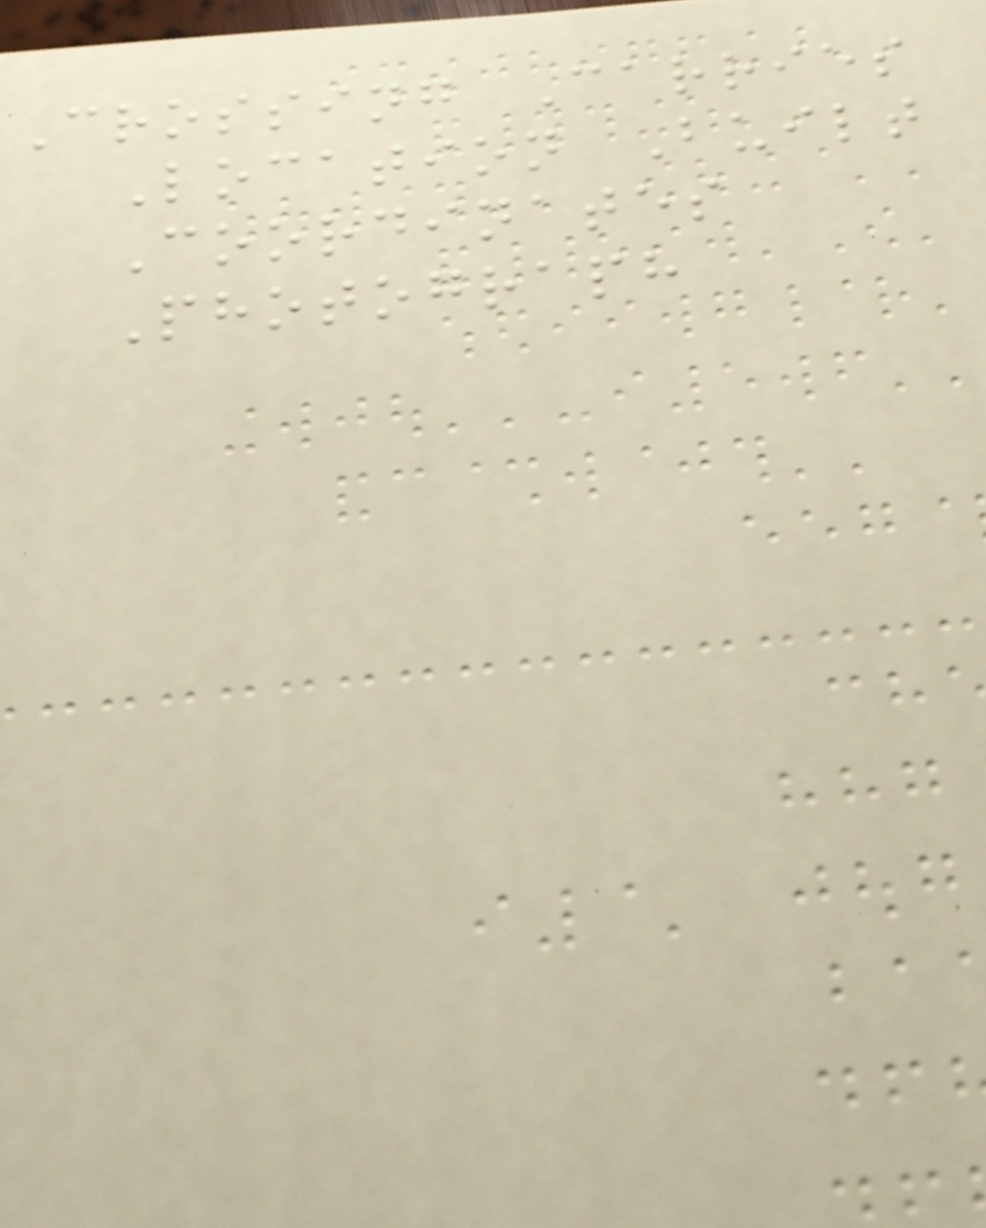Crossing Carries
Location Built
Coordinates
Photograph
